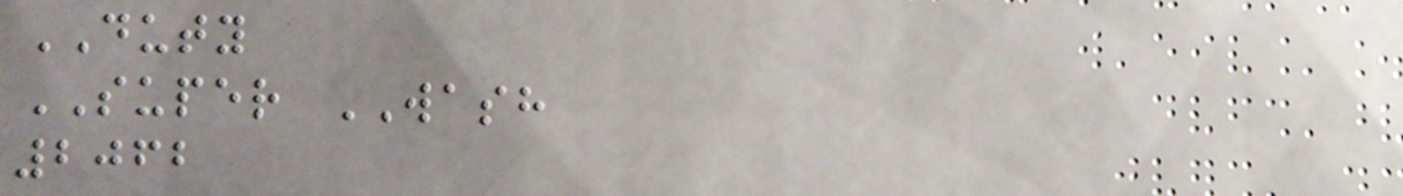DUTY
SUPER WASH
2062
